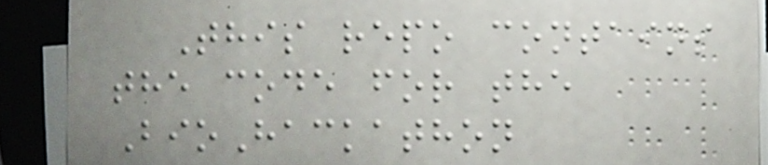This repo contains
the code for the
BioHackathon
